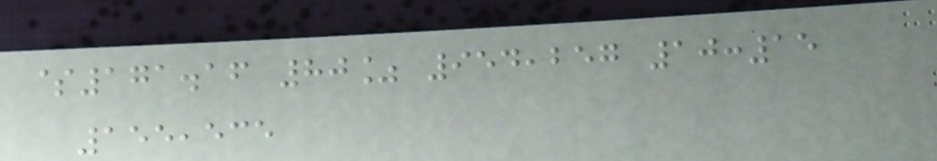$171.16 80% 954,257 10:15
155,535
